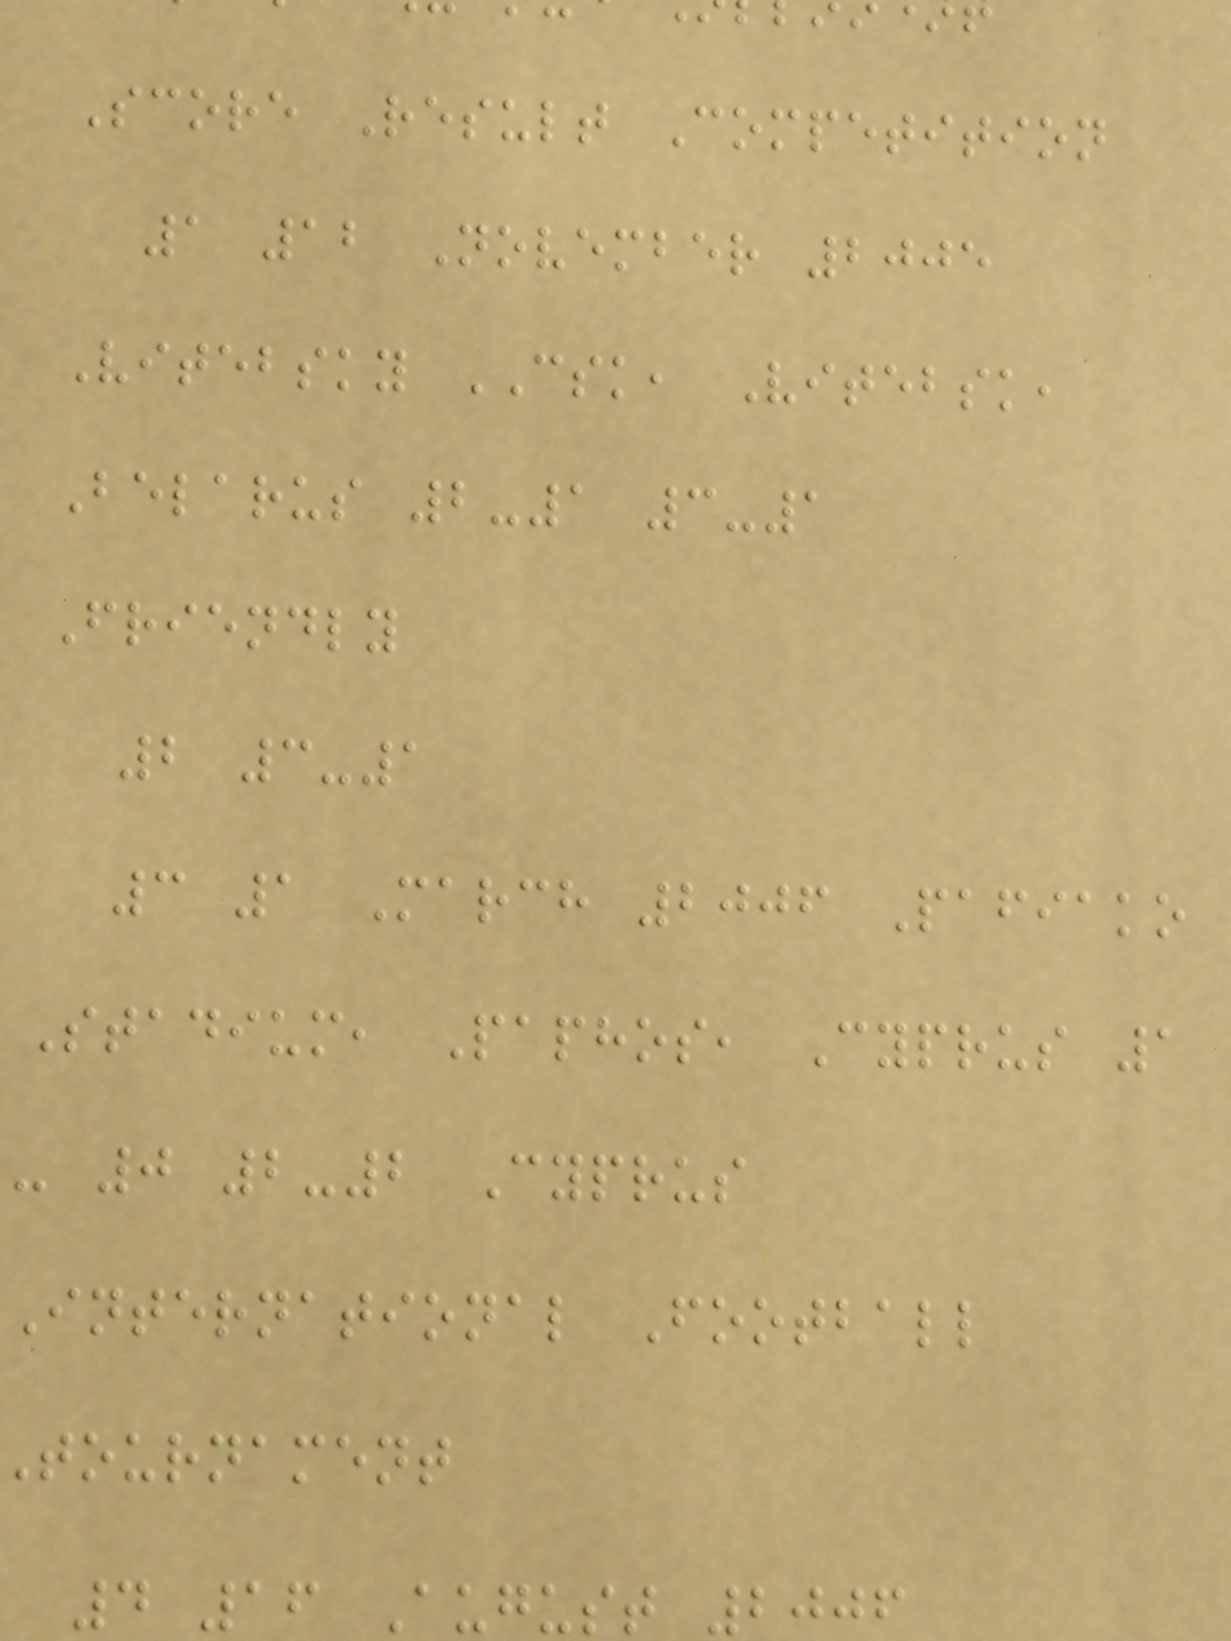Score Result Competition
1 12 November 2005
Vitebsky CSK, Vitebsk,
Belarus 2-1 3-1
Friendly
2 3-1
3 1 March 2006 Pafiako
Stadium, Paphos, Cyprus 1
- 0 2-2 Cyprus
International Football
tournament
4 16 August 2006
